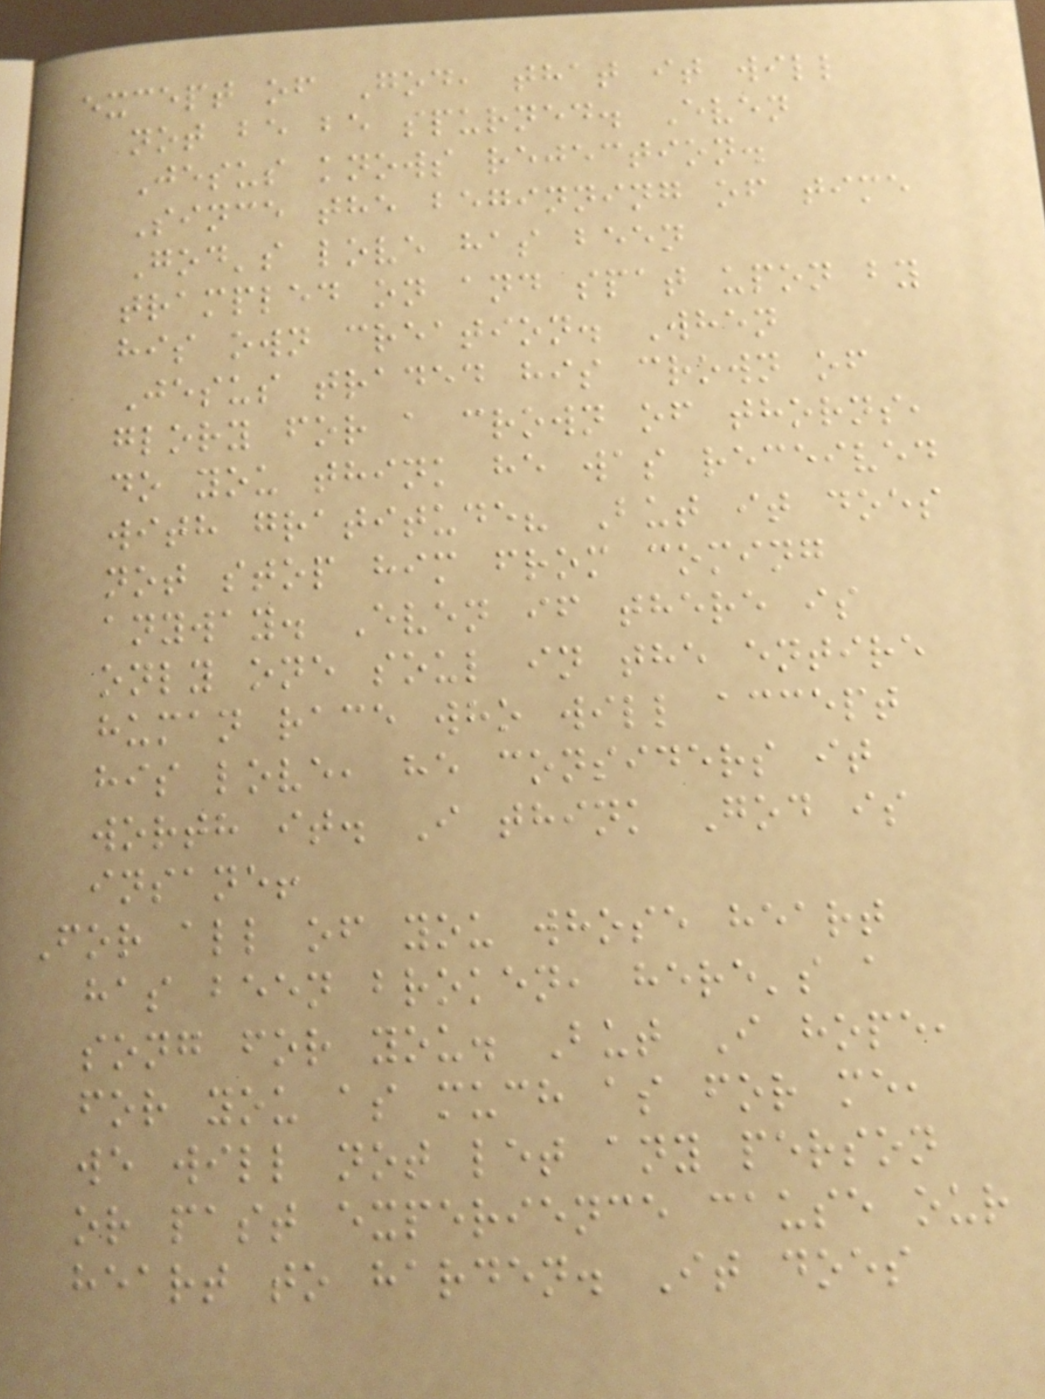except of God, that it will
not be be spurned. Even
Jesus knows rejection.
Since the beginning of time
God's love has been
trampled on and spat upon by
his own creation. When
Jesus traded his crown of
glory for a crown of thorns,
do you think he was received
with gratitude? But it does
not stop him from coming
anyway. Even if there is
only one soul in the entire
human race who will accept
his love, he considers it
worth it. I think God is
insane!
For all of you whose heart
has been broken, here's a
song for you. But I hope,
for you as much as for me,
we will not let any person
or past experience cause our
heart to harden. It does
